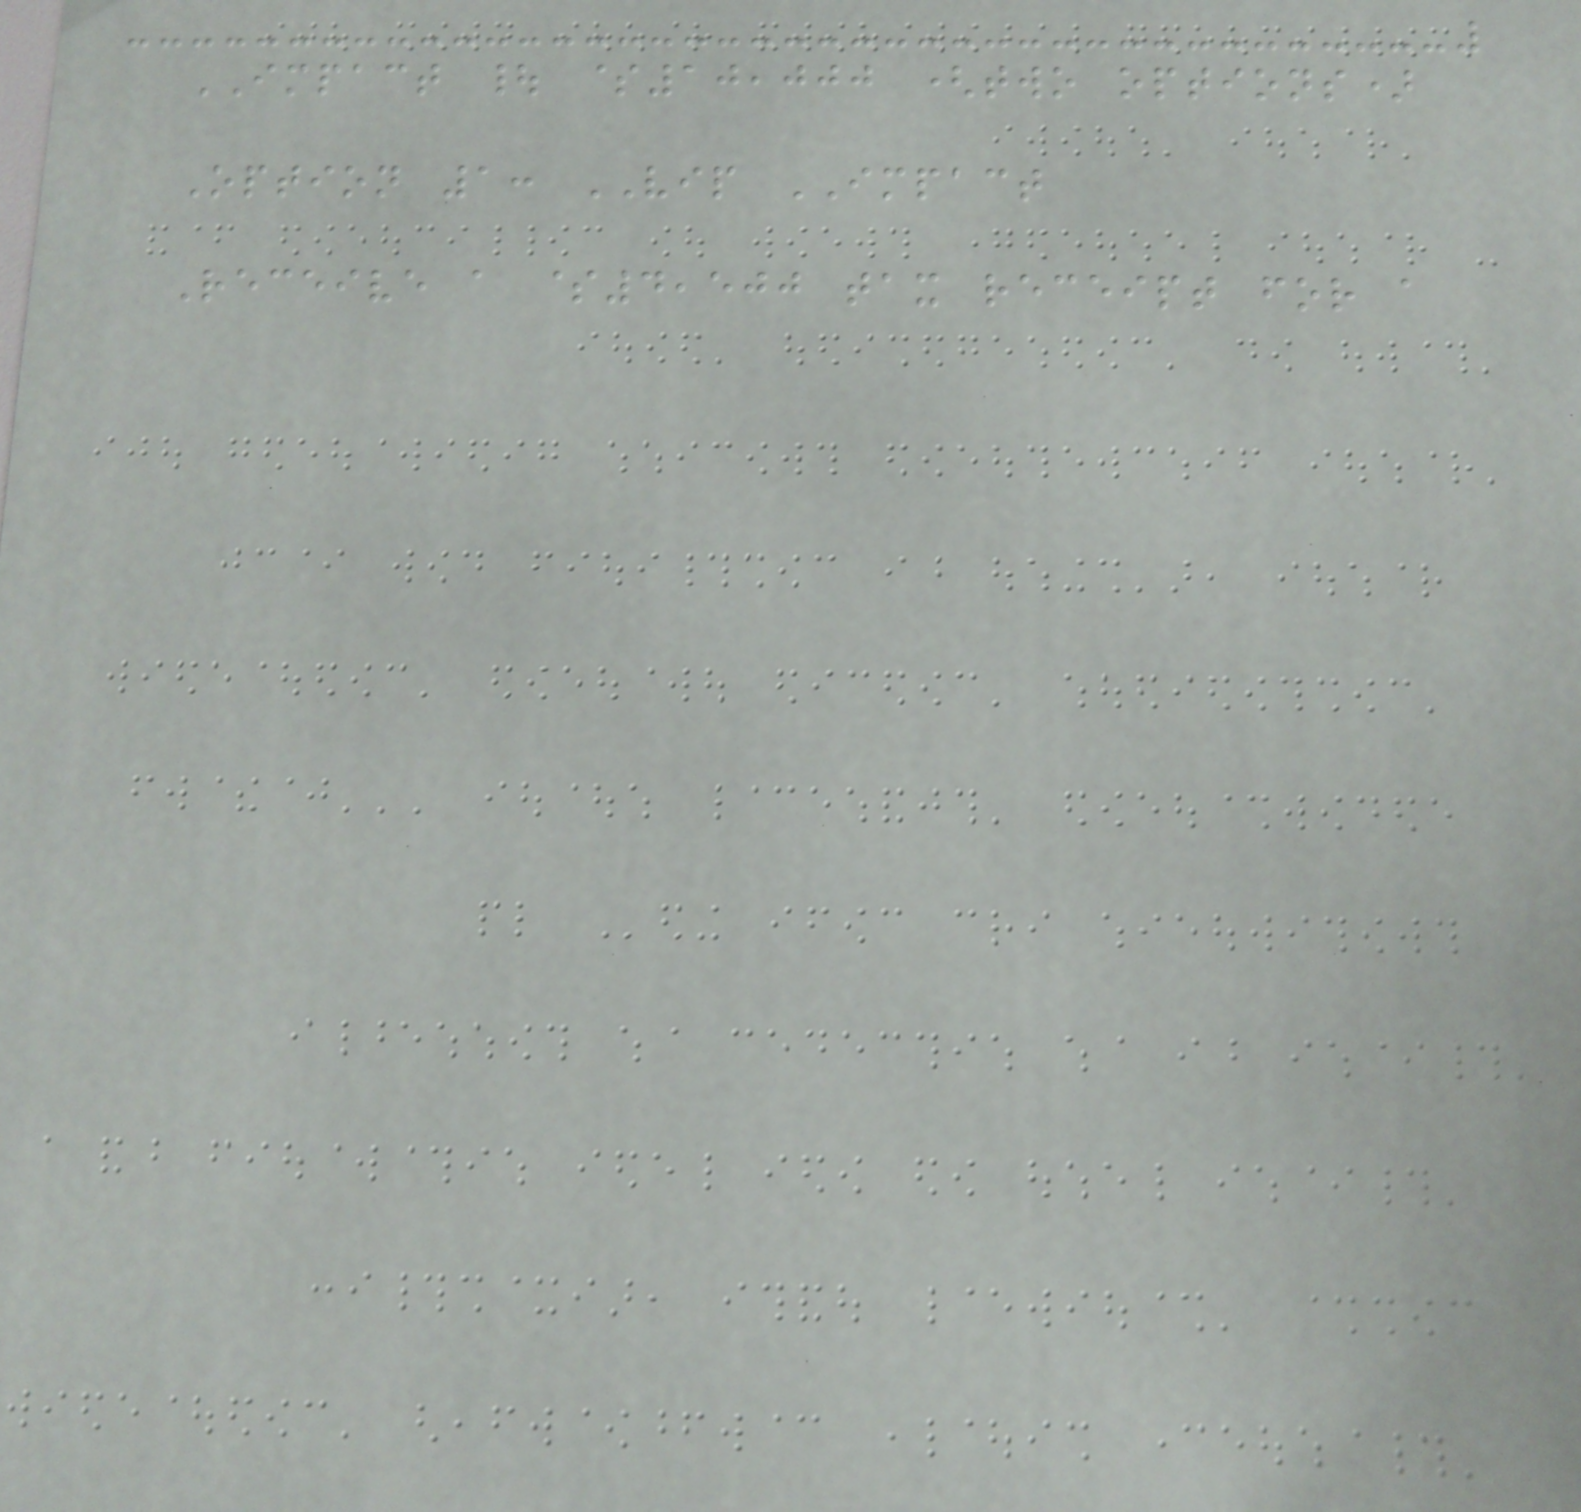IMPACT | $10,000 (two options)
Option 1: VIP IMPACT
Receive a $4,500 tax receipt for a
